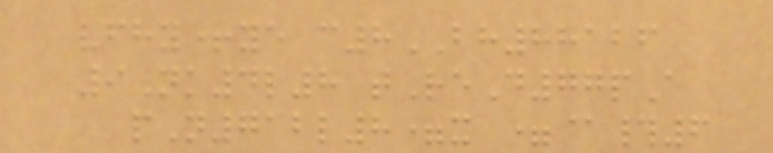vfhy+ye c8BH88126
9Nk4l8 tReD77pA
pN712l8=x =@#6
